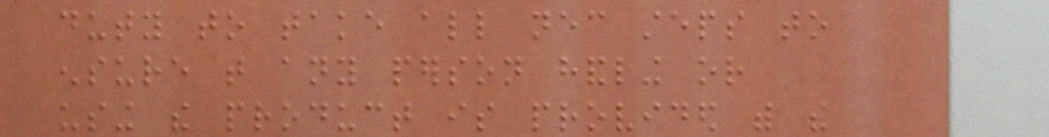duty to take all necessary steps to
ensure that any person handling or
using the product is provided with the
